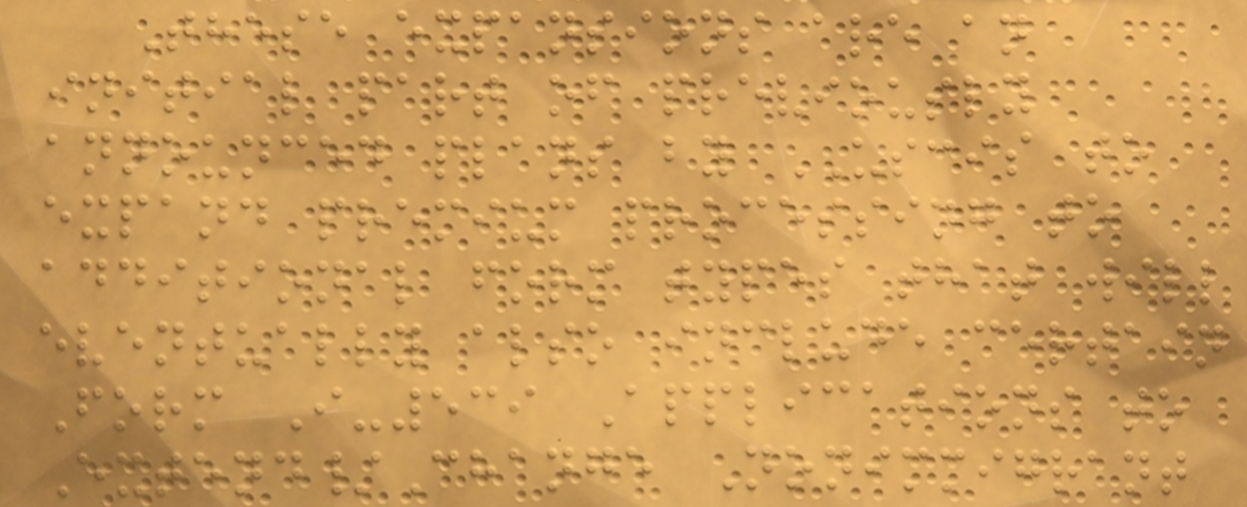These expansions are an
initial part of previously
announced plans by USCIS to
expand premium processing to
additional form types that will
eventually also include certain
Form I-539 Applications to
Extend/Change Nonimmigrant
